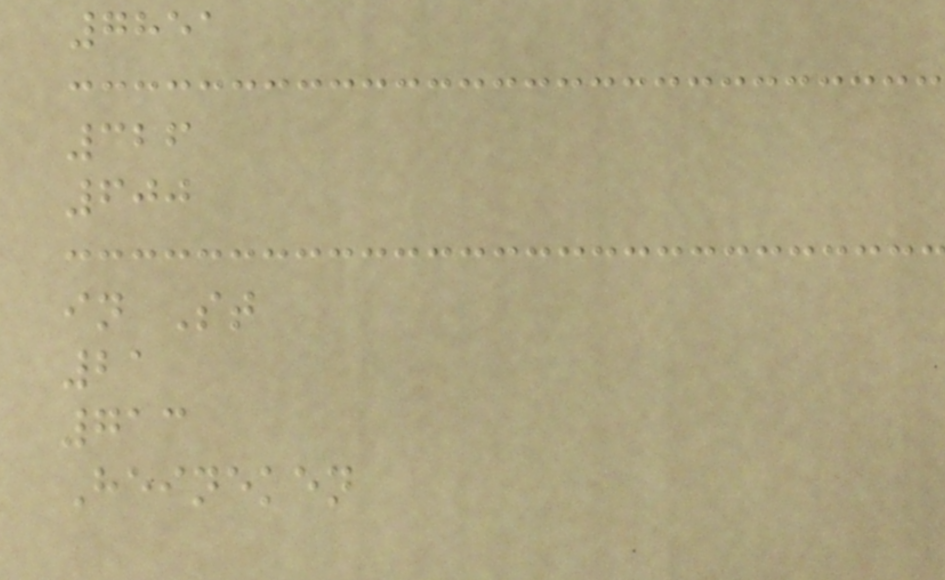7851
326
600
in St
21
713
Heineken
